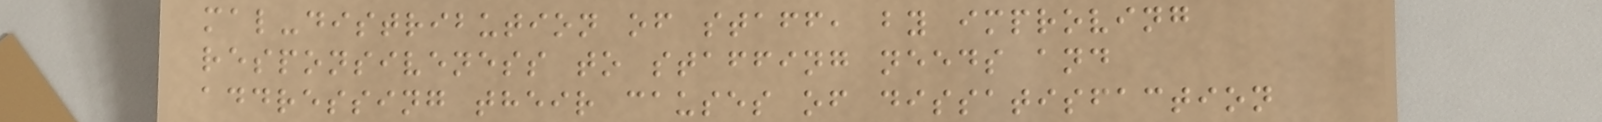mal-distribution of staff, by improving
responsiveness to staffing needs and
addressing their causes of dissatisfaction
